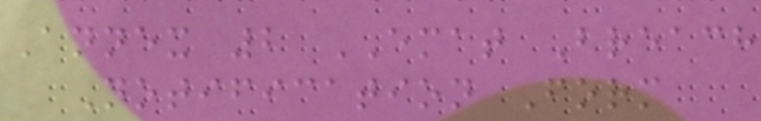Annex 2 EMAT Breach
Notification Form
